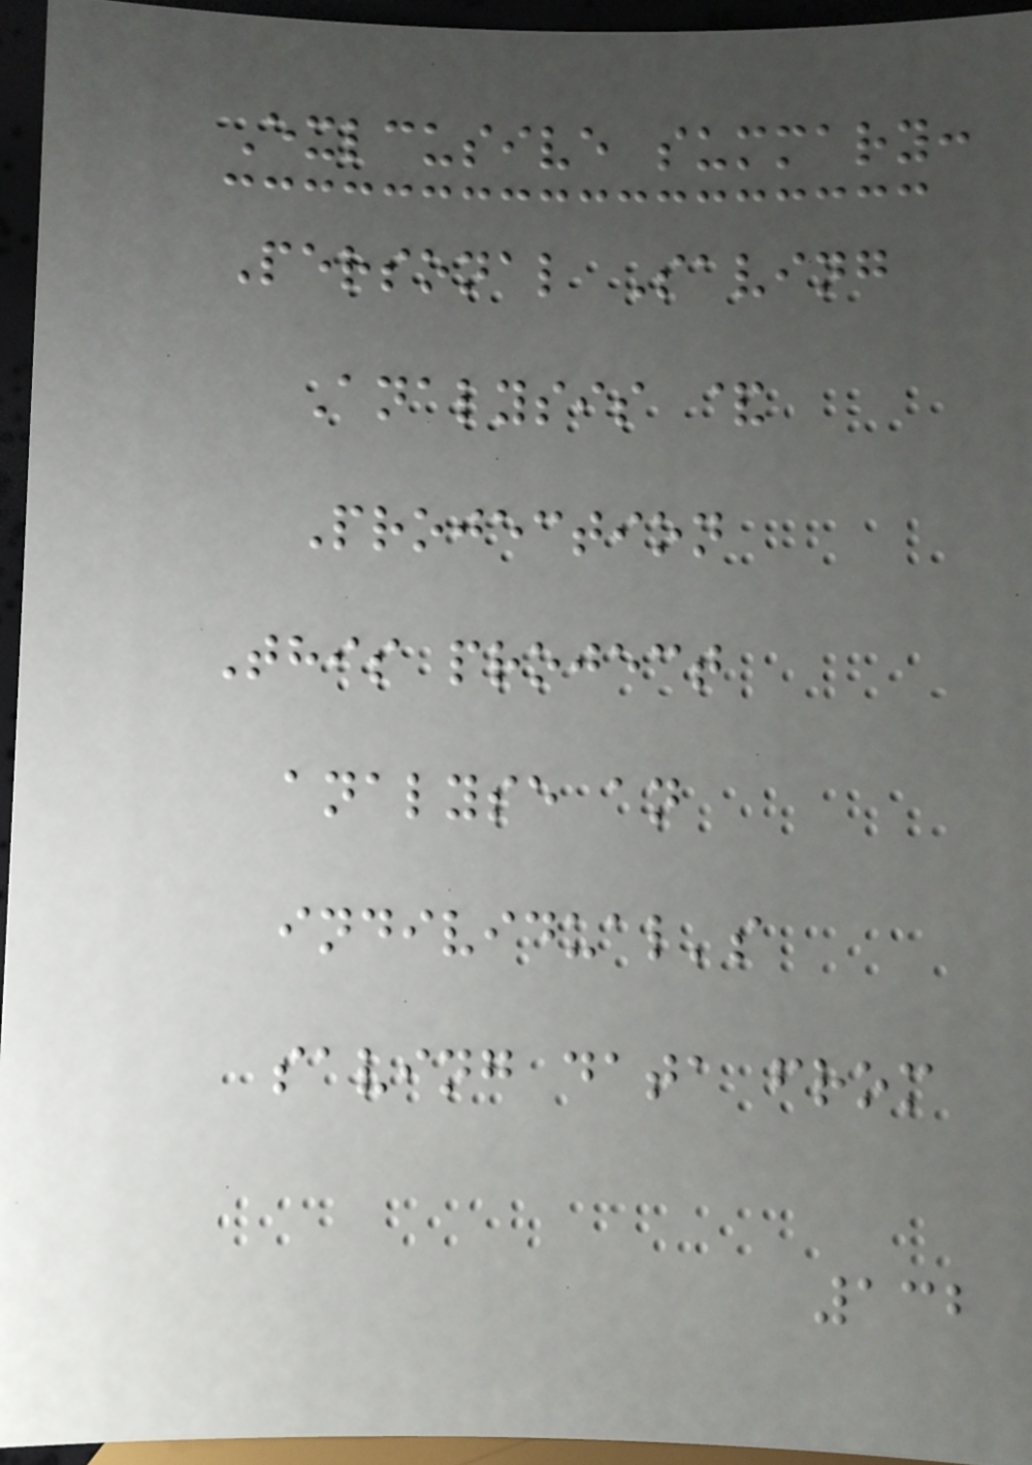Exlcusive summary:
Personal Saving
Analysis &
Projection
This project
analyse an
individual's
saving data from
132
